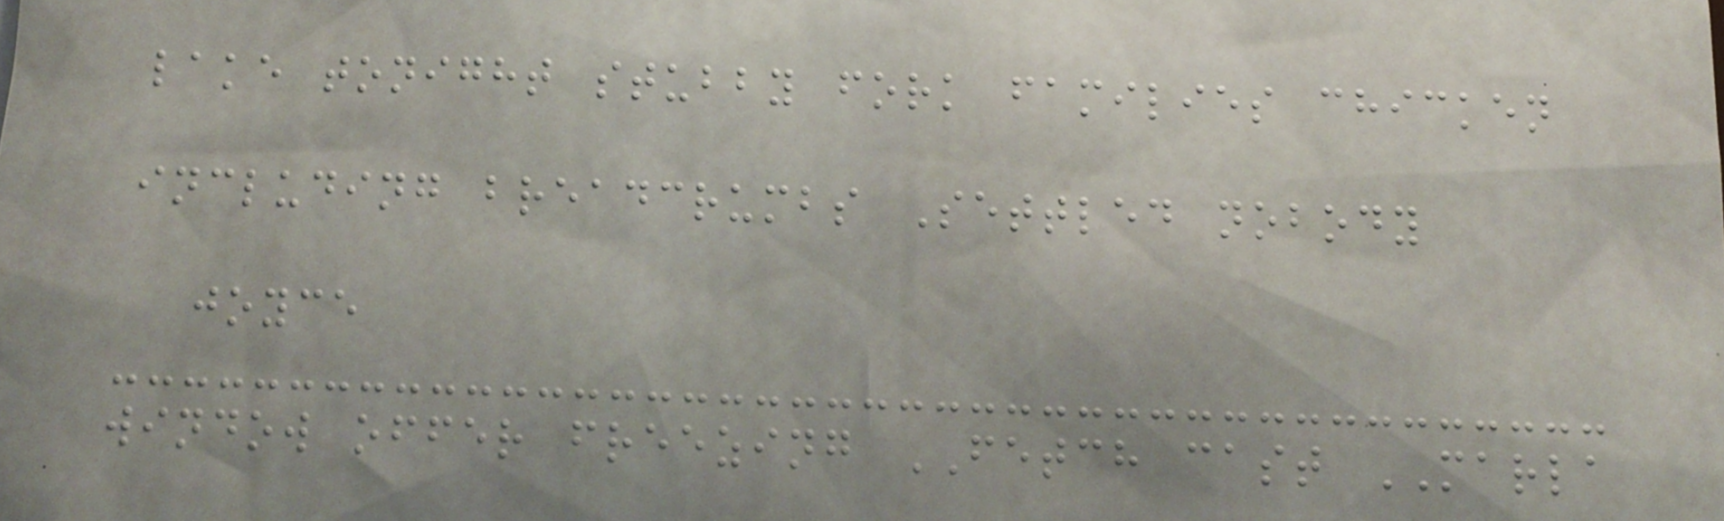lake tonight stubby fork families chicken
including breadcrumbs Settled nobody
joyce
window offer freezing FETCH cast MARLA
